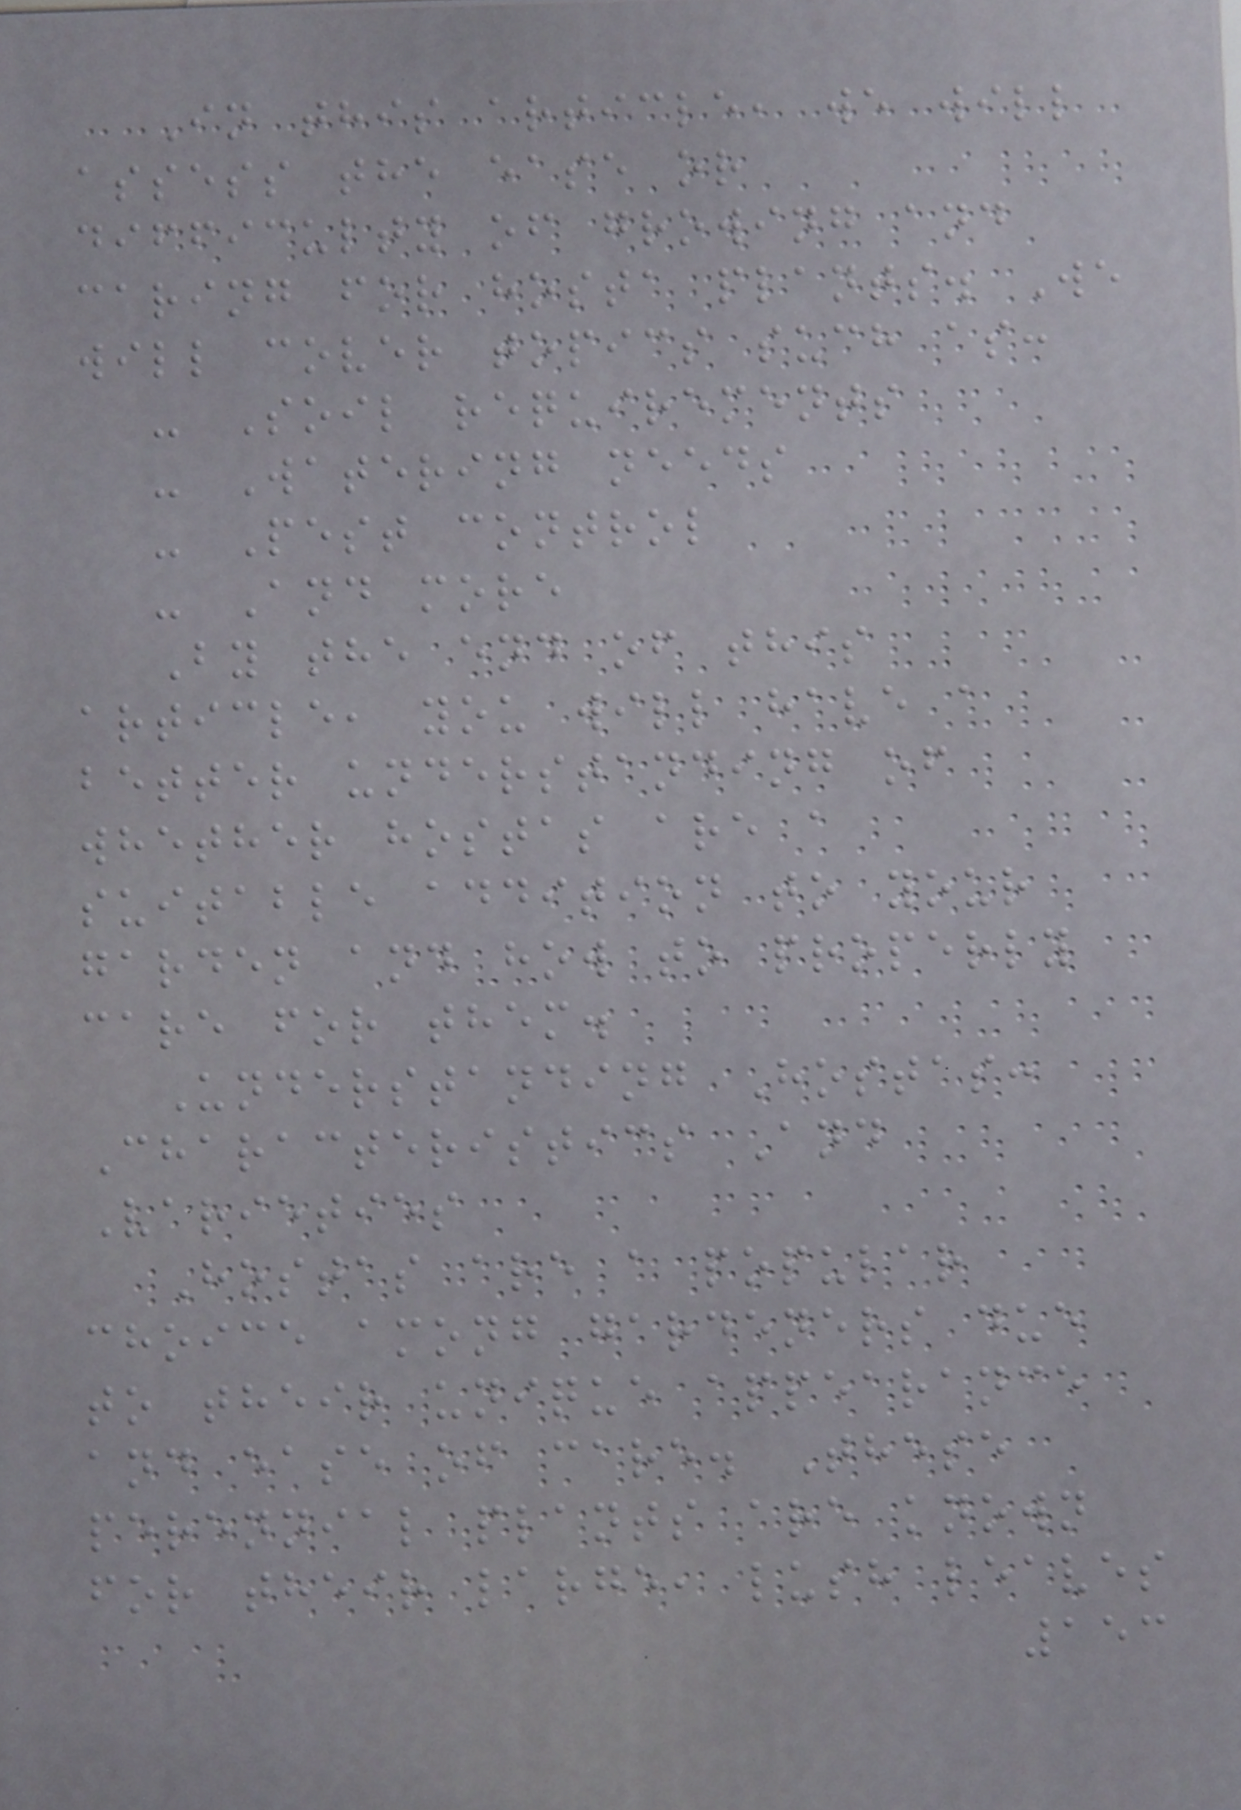In this article, we will
assess the ease or
difficulty of growing and
caring for hosta plants. We
will cover topics such as:
- Soil requirements
- Watering needs
- Pest control
- And more
By the end of this
article, you will have a
better understanding of
whether hostas are a
suitable addition to your
garden and how to properly
care for them.
Understanding Hostas:
Characteristics And
Varieties
Hostas are a popular
choice among gardeners due
to their unique appearance
and ease of care. These
perennial plants are known
for their large, lush leaves
153
